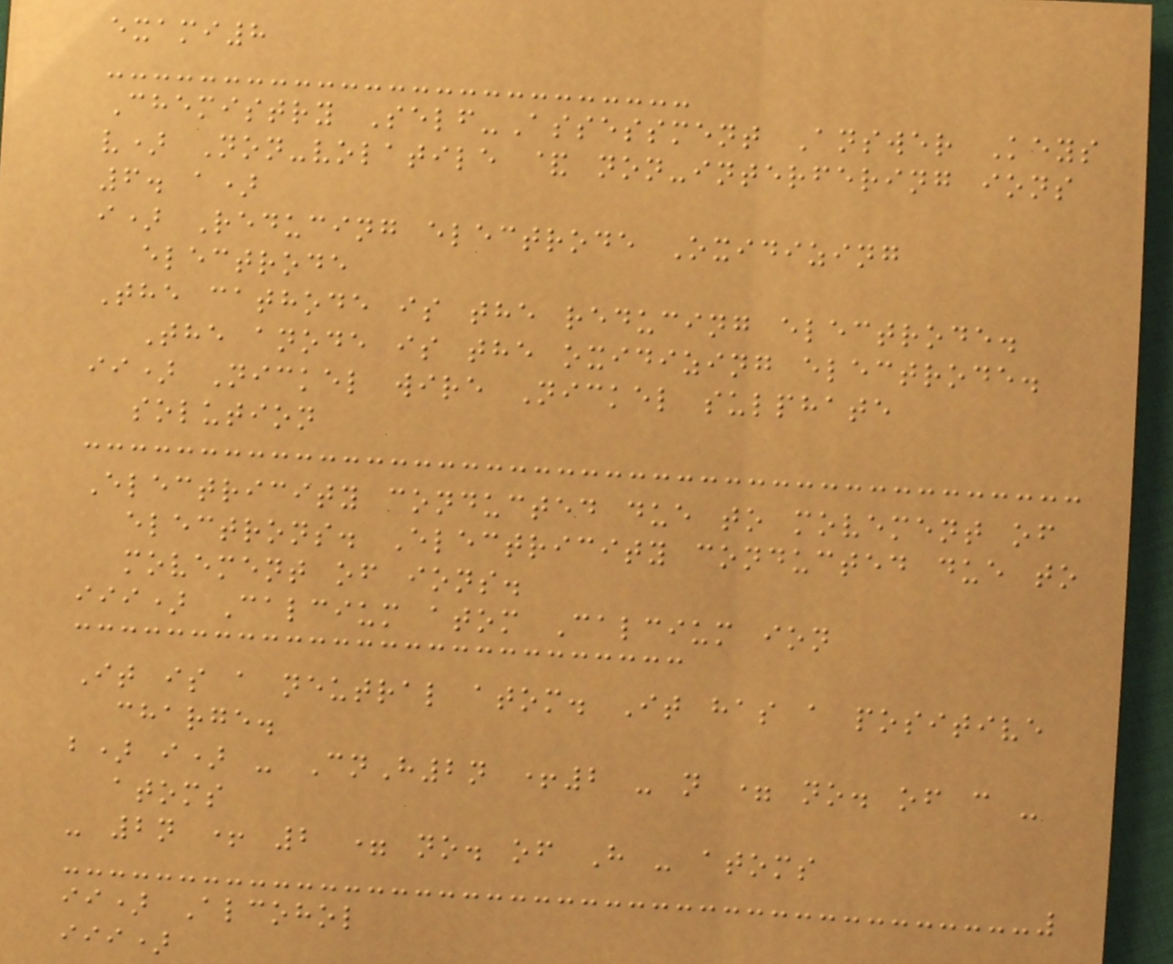exami8
Chemistry Self-Assessment Answer Keys
v) Non-volatile & non-interfering ions
6. a)
i) Reducing electrode Oxidizing
electrode
The cathode is the reducing electrode.
The anode is the oxidizing electrode.
ii) Nickel wire Nickel sulphate
solution
Electricity conducted due to movement of
electrons. Electricity conducted due to
movement of ions.
iii) Calcium atom Calcium ion
It is a neutral atom. It has a positive
charge.
b) i) - CnH2n +2 - n = no. of c -
atoms
- 2n + 2 = no. of H - atoms
ii) Alcohol
iii)
